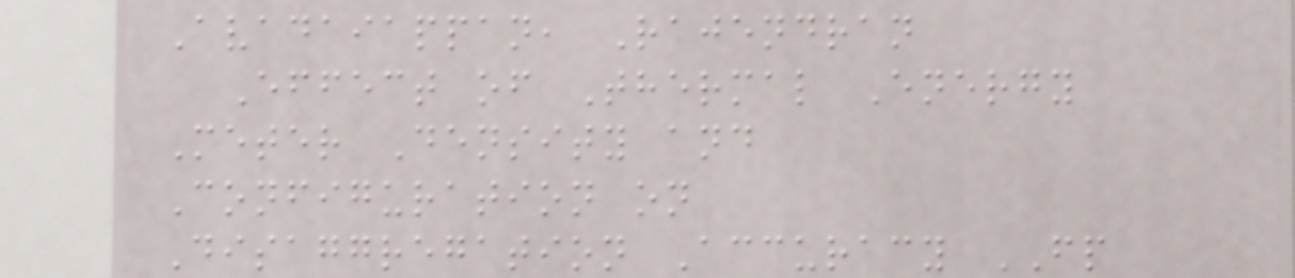Avadaiappan, Rajendran
Effect of Thermal Energy
Meter Density and
Configuration on
Disaggregation Accuracy FP
